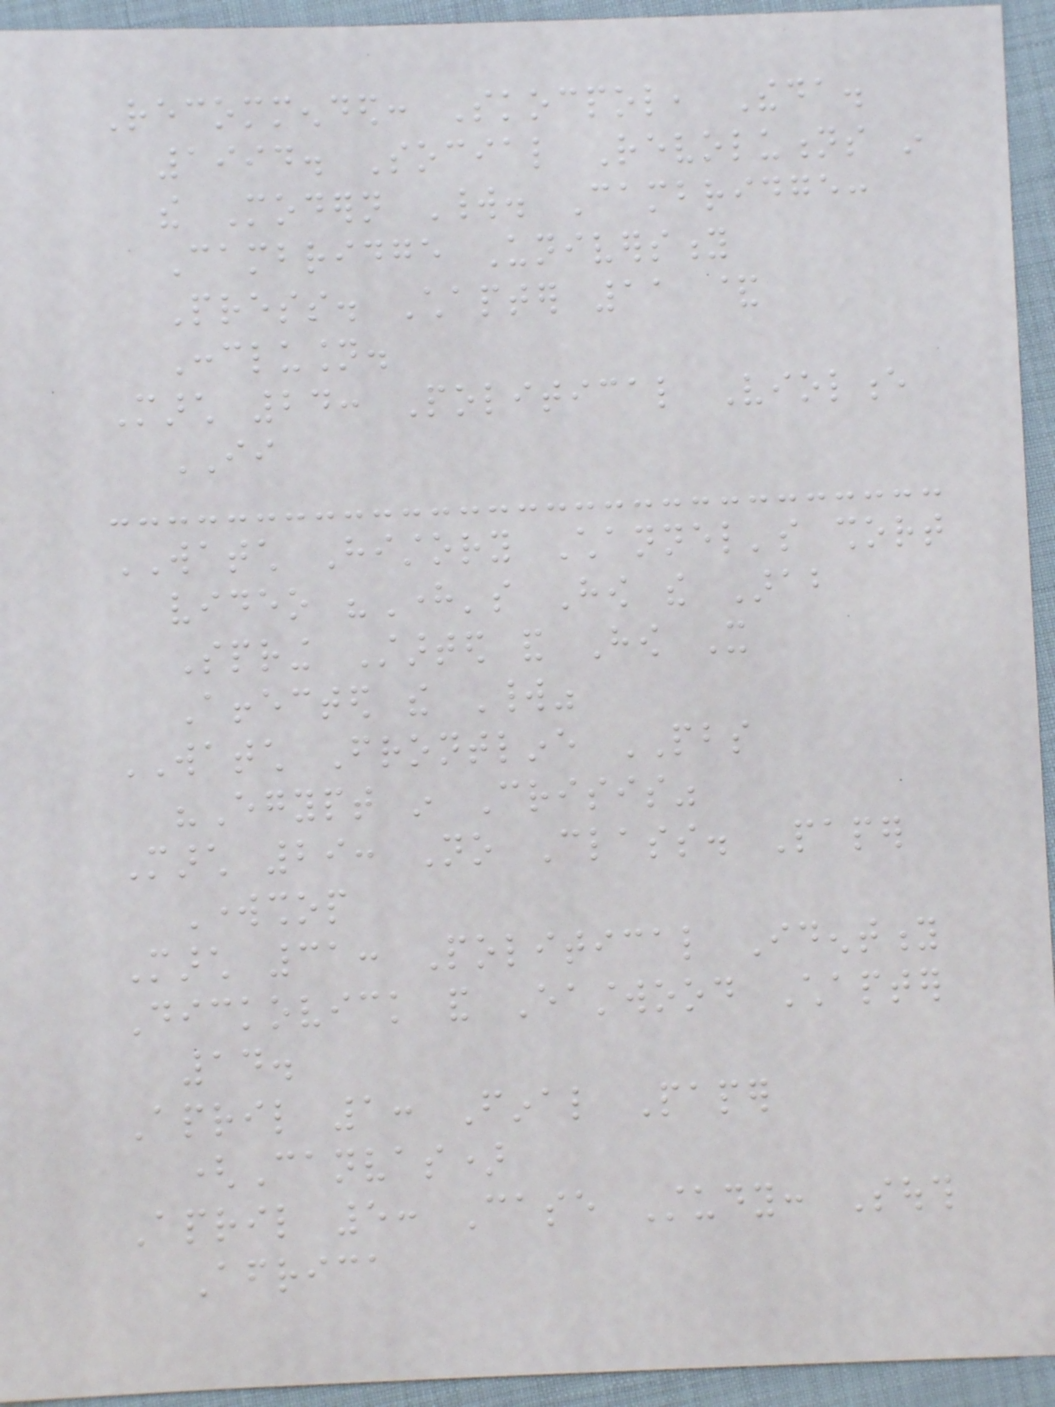Recommended: Skocpol, Theda.
1994. Social Revolutions in
the Modern World. Cambridge:
Cambridge University
Press. Chapter 11 &
Conclusion.
March 24: Political Violence
II
WATCH History Channel's short
video "Here's How the Arab
Spring Started and How It
Affected the World"
WATCH Frontline PBS
"Egypt in Crisis"
March 29: No Class. Paper
Workshop
March 31: Political Identity
Dickovick and Eastwood Chapter
14.
April 1: Final Paper
(Canvas)
April 5: Case Study: South
Africa
